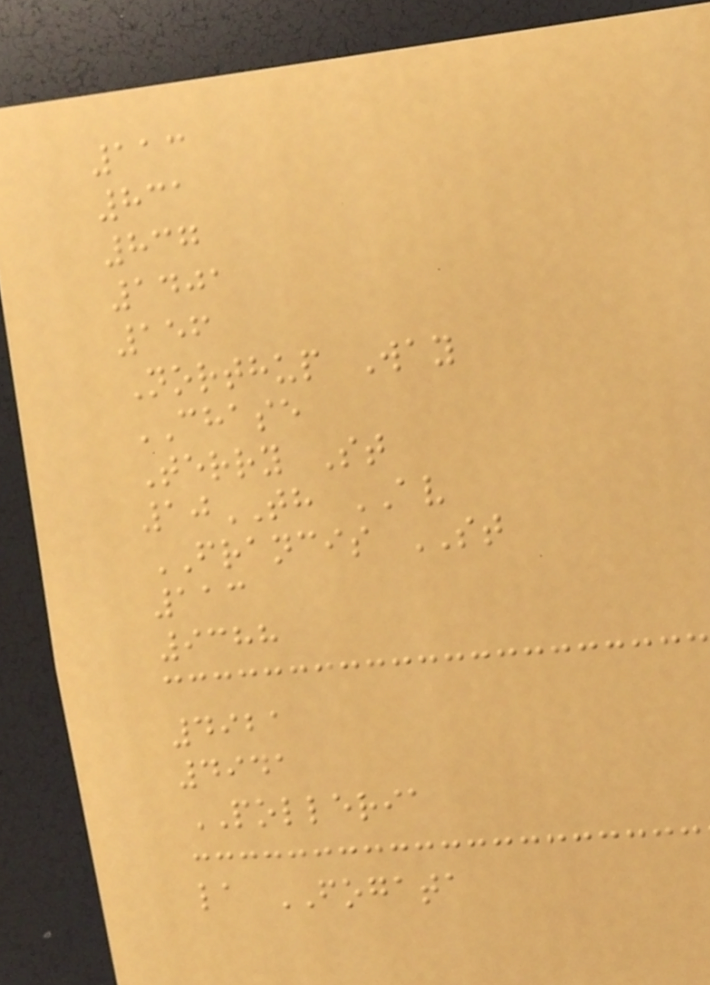113
831
837
1401
156
Northup Way
CHASE
Terry St
10TH AV
FRANCIS ST
113
9388
4921
4941
POLLERIA
la FOGATA
